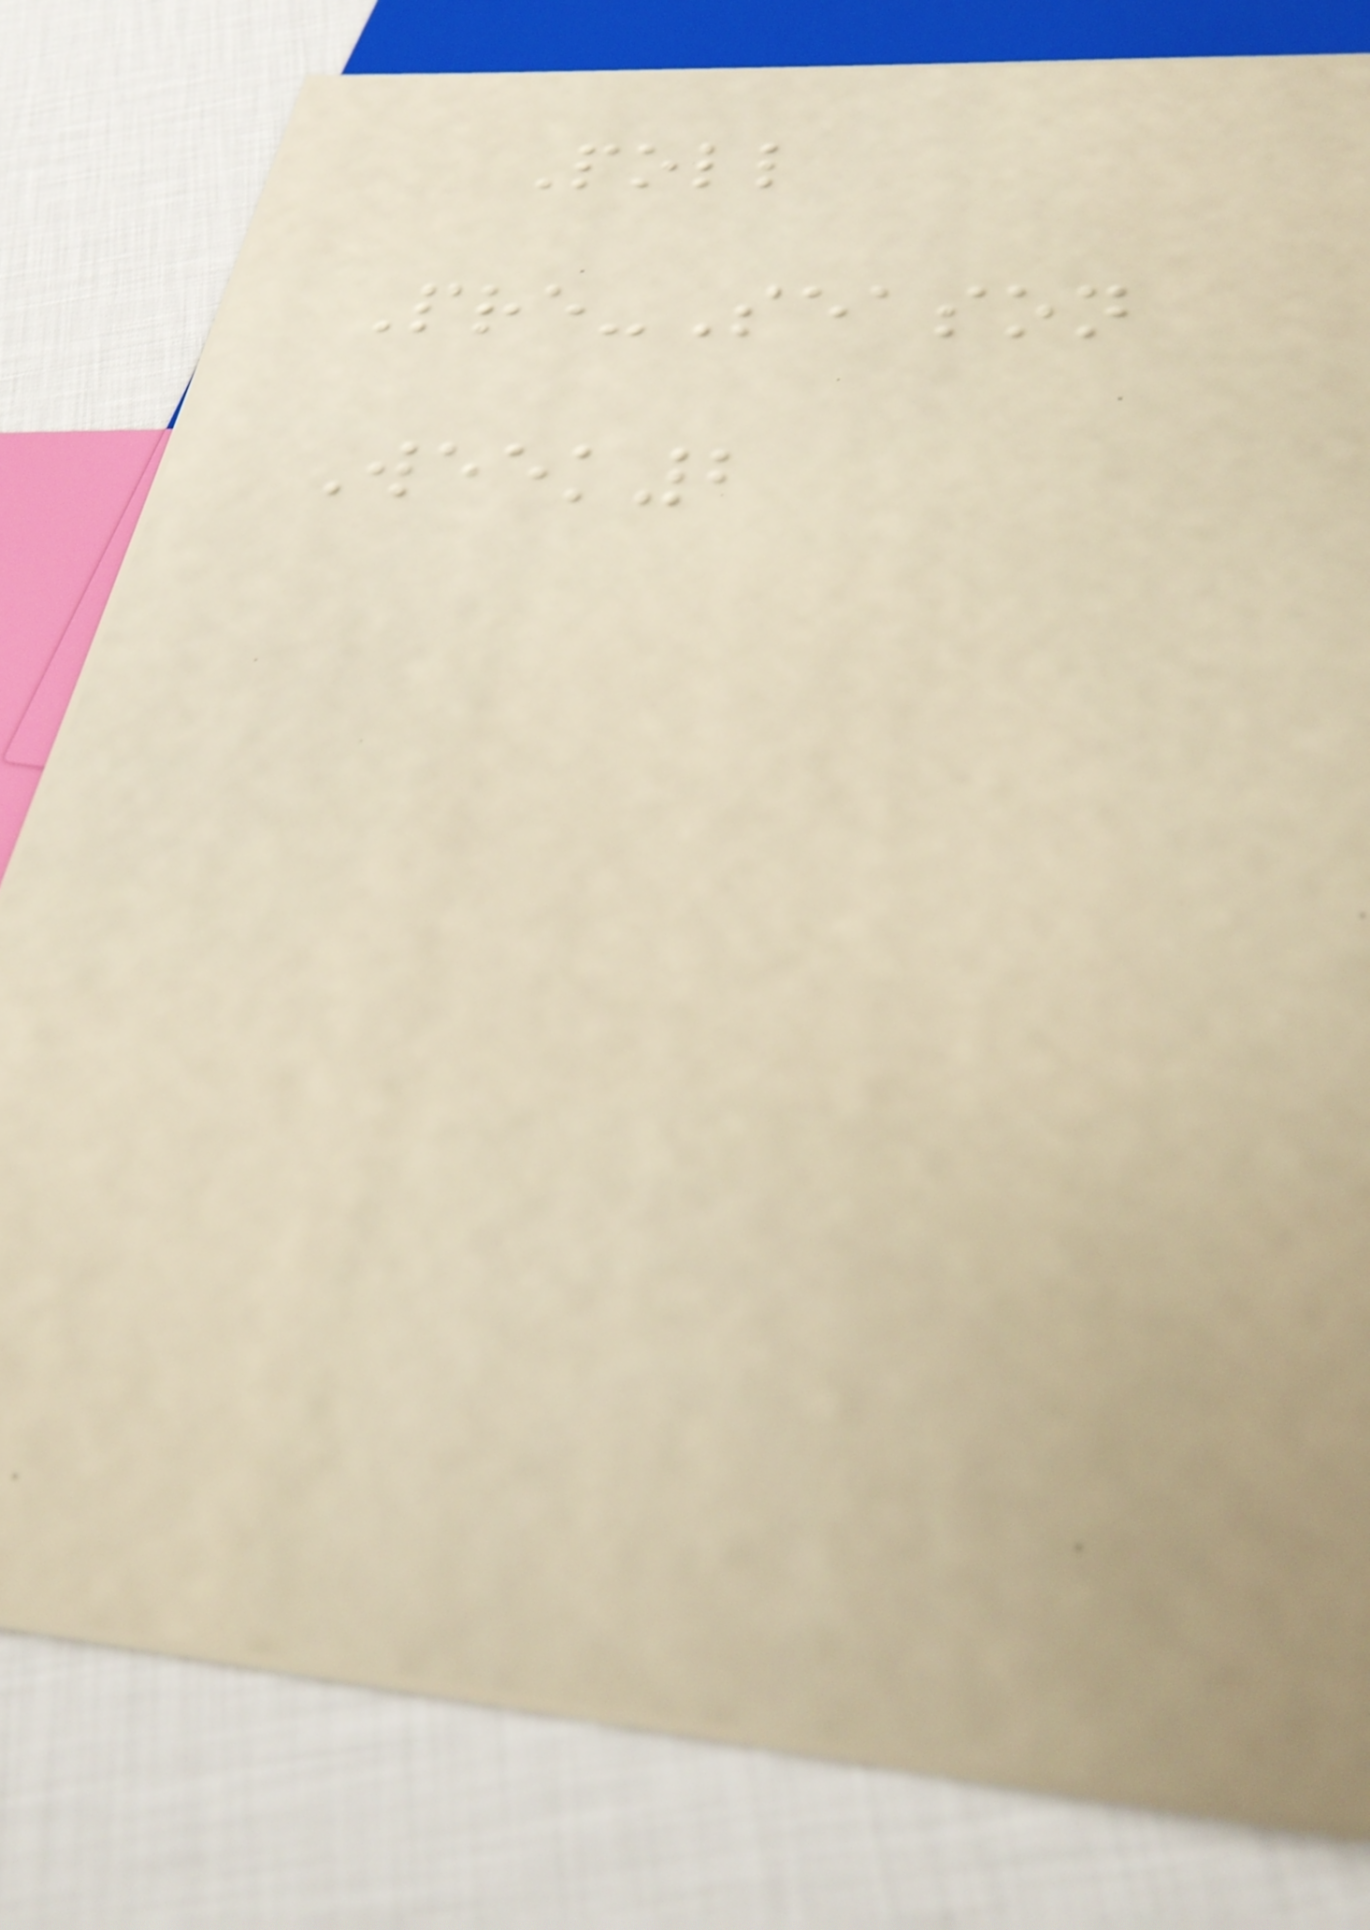Poll
Pre-Season
Week2
